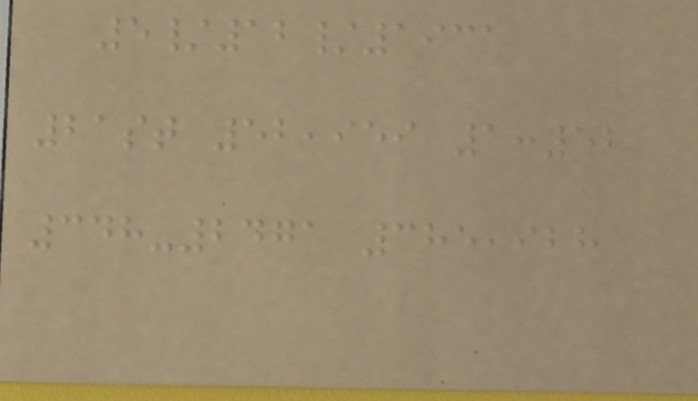5/12/1931
21st 52,959 1:52
348-2471 385,928
